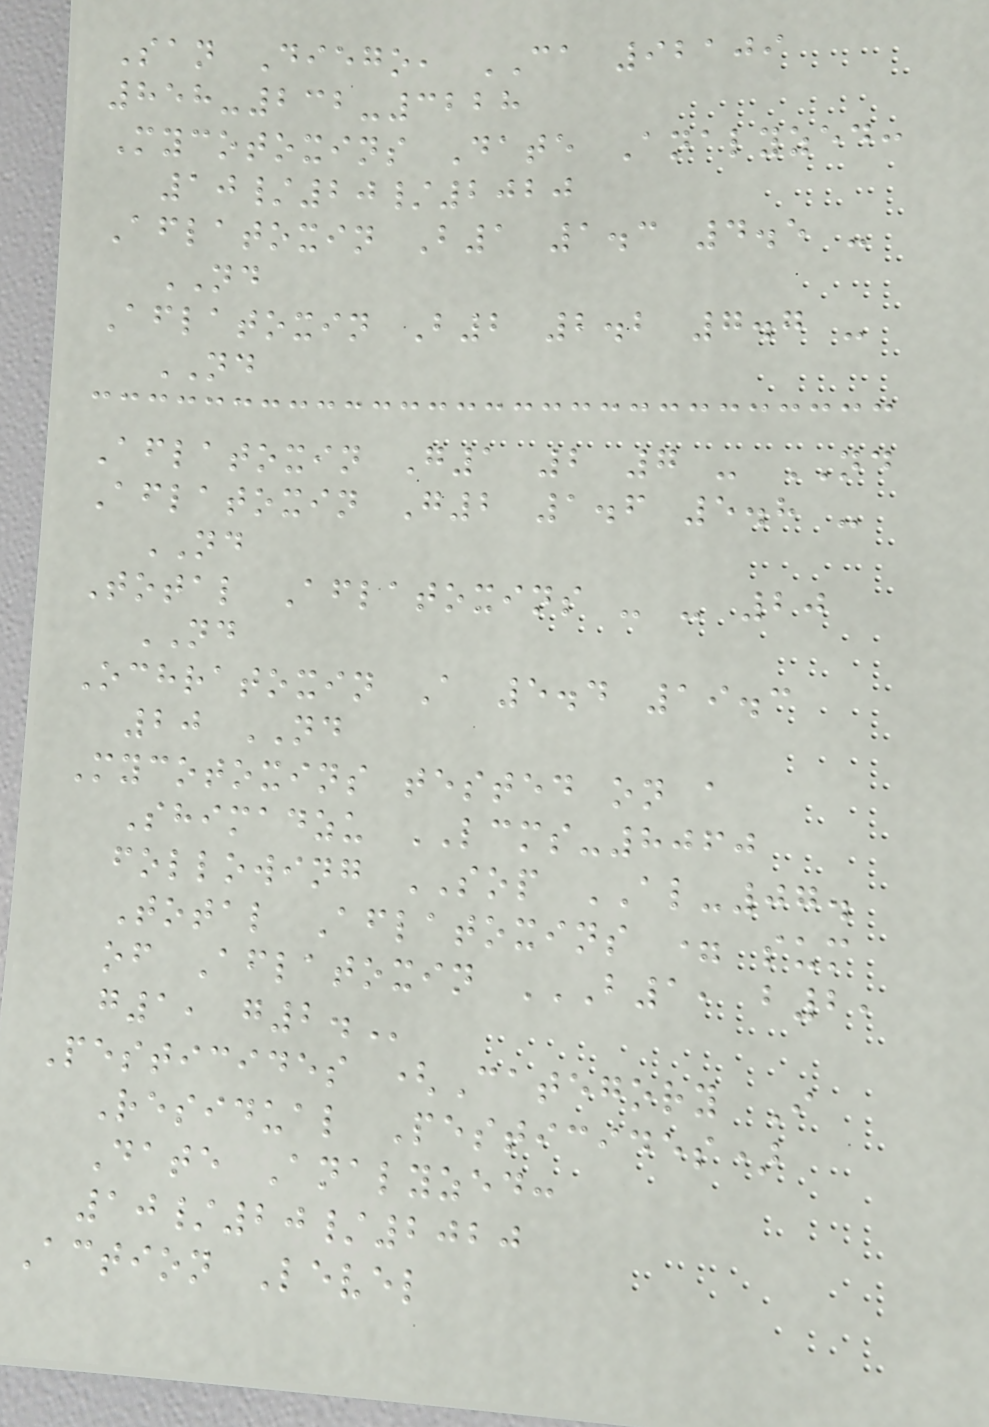San Diego, CA 92109
858-232-3228
Mycotoxins Date Analyzed:
10/20/2020
Aflatoxin B1 1.3 4.5 -
ND
Aflatoxin B2 2.2 7.7 -
ND
Aflatoxin G1 2 7 - ND
Aflatoxin G2 1.6 5.8 -
ND
Total Aflatoxins - - 20
ND
Ochratoxin A 5.4 19.3
20 ND
Mycotoxins tested on a
Shimadzu LCMS-8060
following SOP AL-07.
Total Aflatoxins = sum
of Aflatoxin B1, B2,
G1, G2.
Pesticides (Category I
Residual Pesticides)
Date Analyzed:
10/20/2020
Action Level
